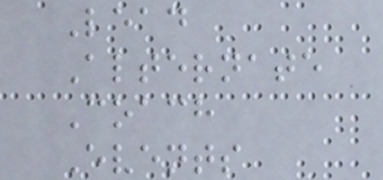Lead
Alternate
Coach
Events
